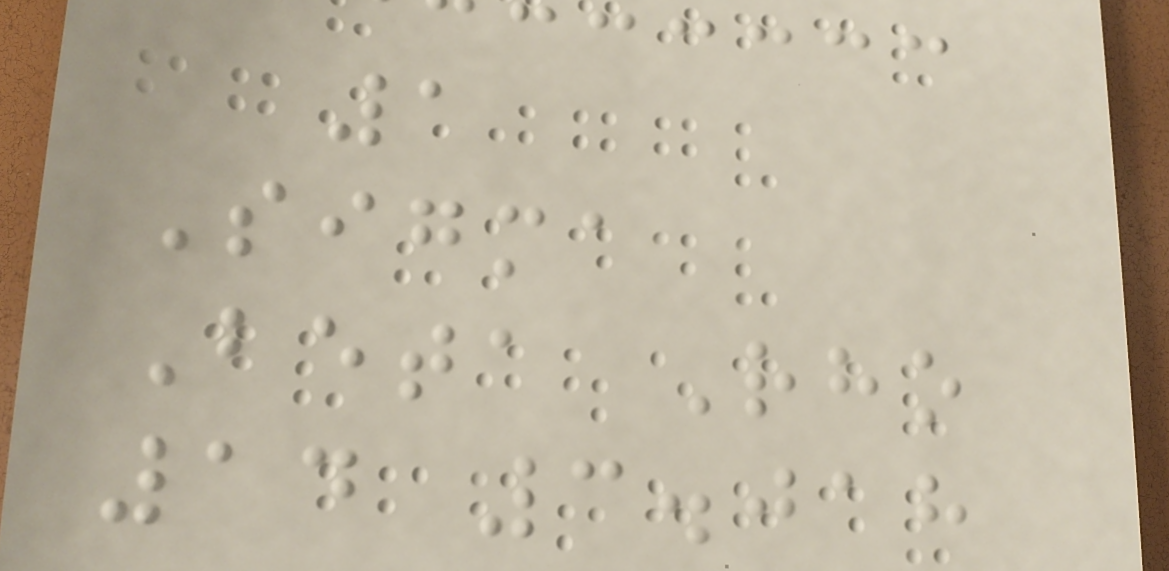1
Sigma
Beta Rho
14 3.018
